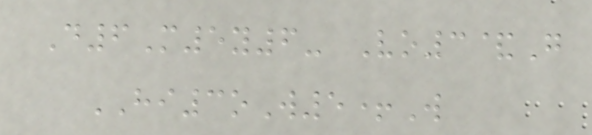D6M5y6- Vo3&G
HI3oW5+W
